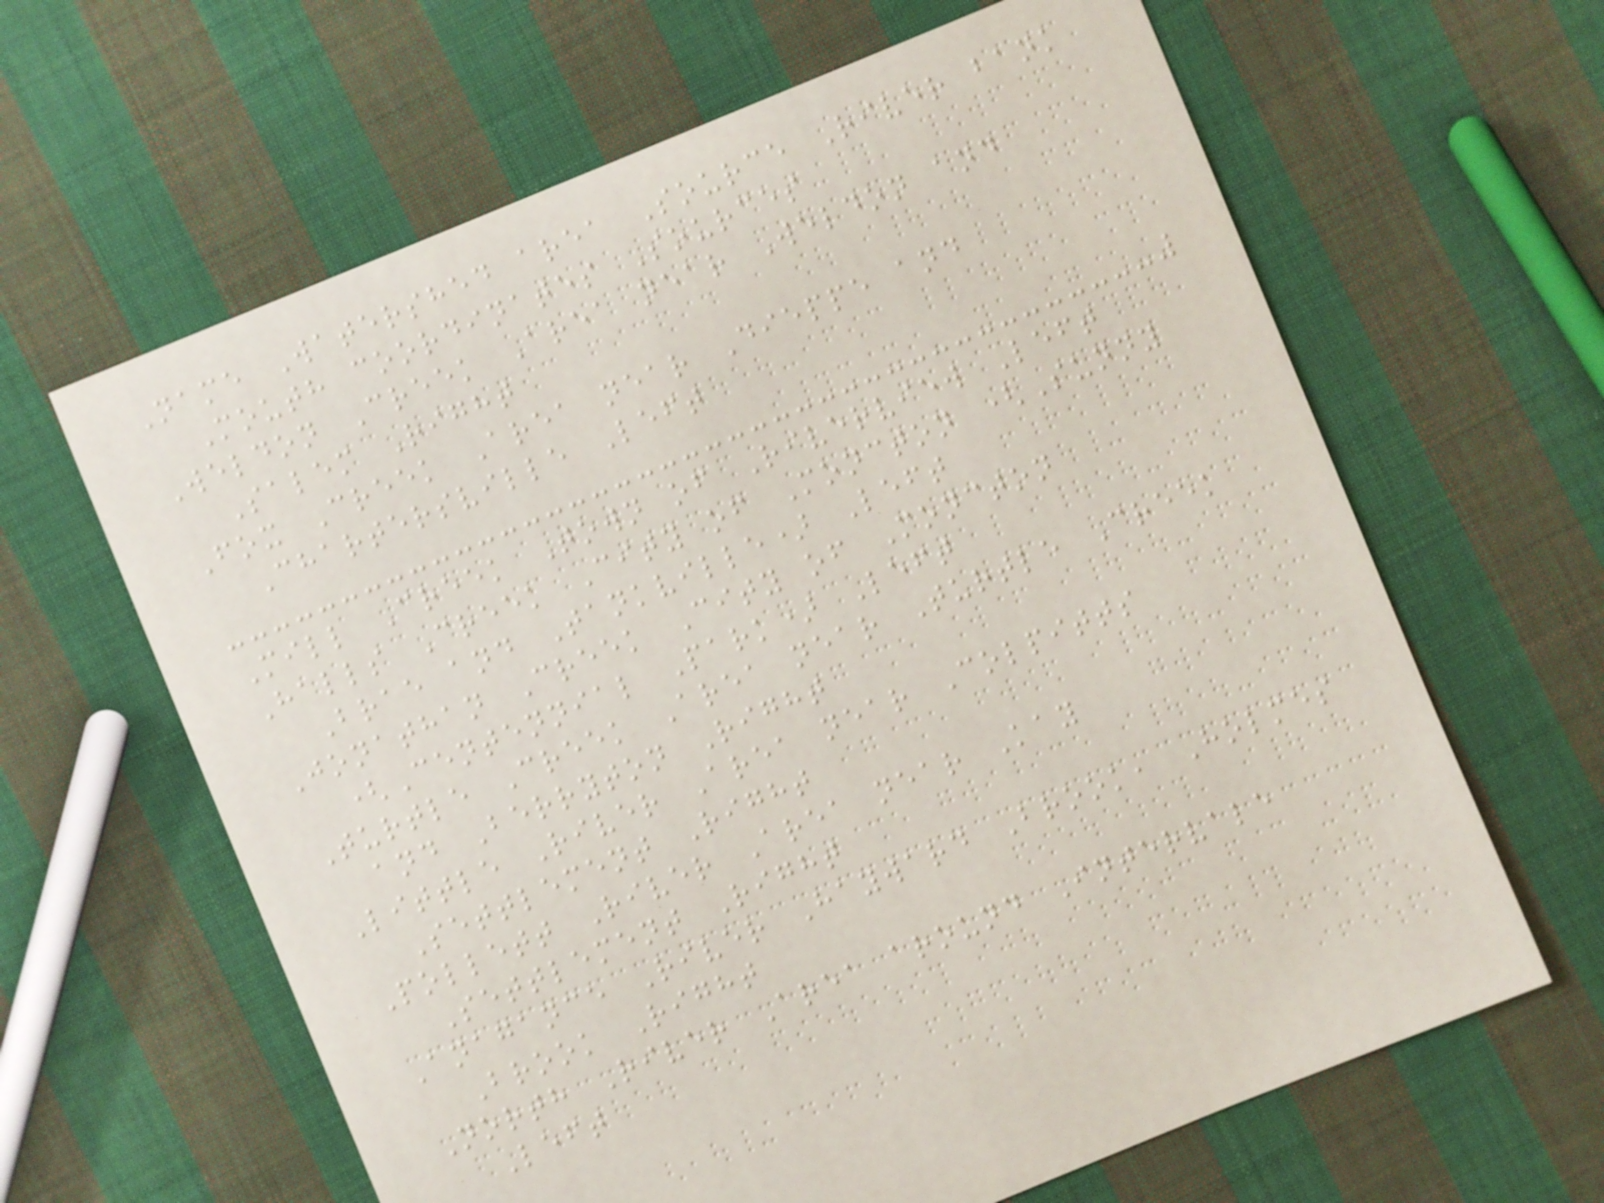Name Watershed area Source River bank
Mouth coordinates Sources
Weldon Creek Area near Weldon and
Salem Right
Fox Creek Area near Dieppe and
Chartersville Left
Mill Creek Town of Riverview Left
Halls Creek City of Moncton (Sunny
Brae and Tankville) Left
Jonathan Creek City of Moncton
(Centennial Park) Left
Turtle Creek Area near Turtle Creek
and Berryton Right
Little River Area near Colpitts
Settlement Right
Pollett River Area near Kay
Settlement Right
Anagance River Hayward Brook, Holmes
Brook Right
North River Area around Intervale
Left
